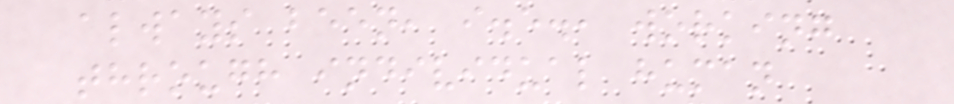always been, i.e., working
through individual human
